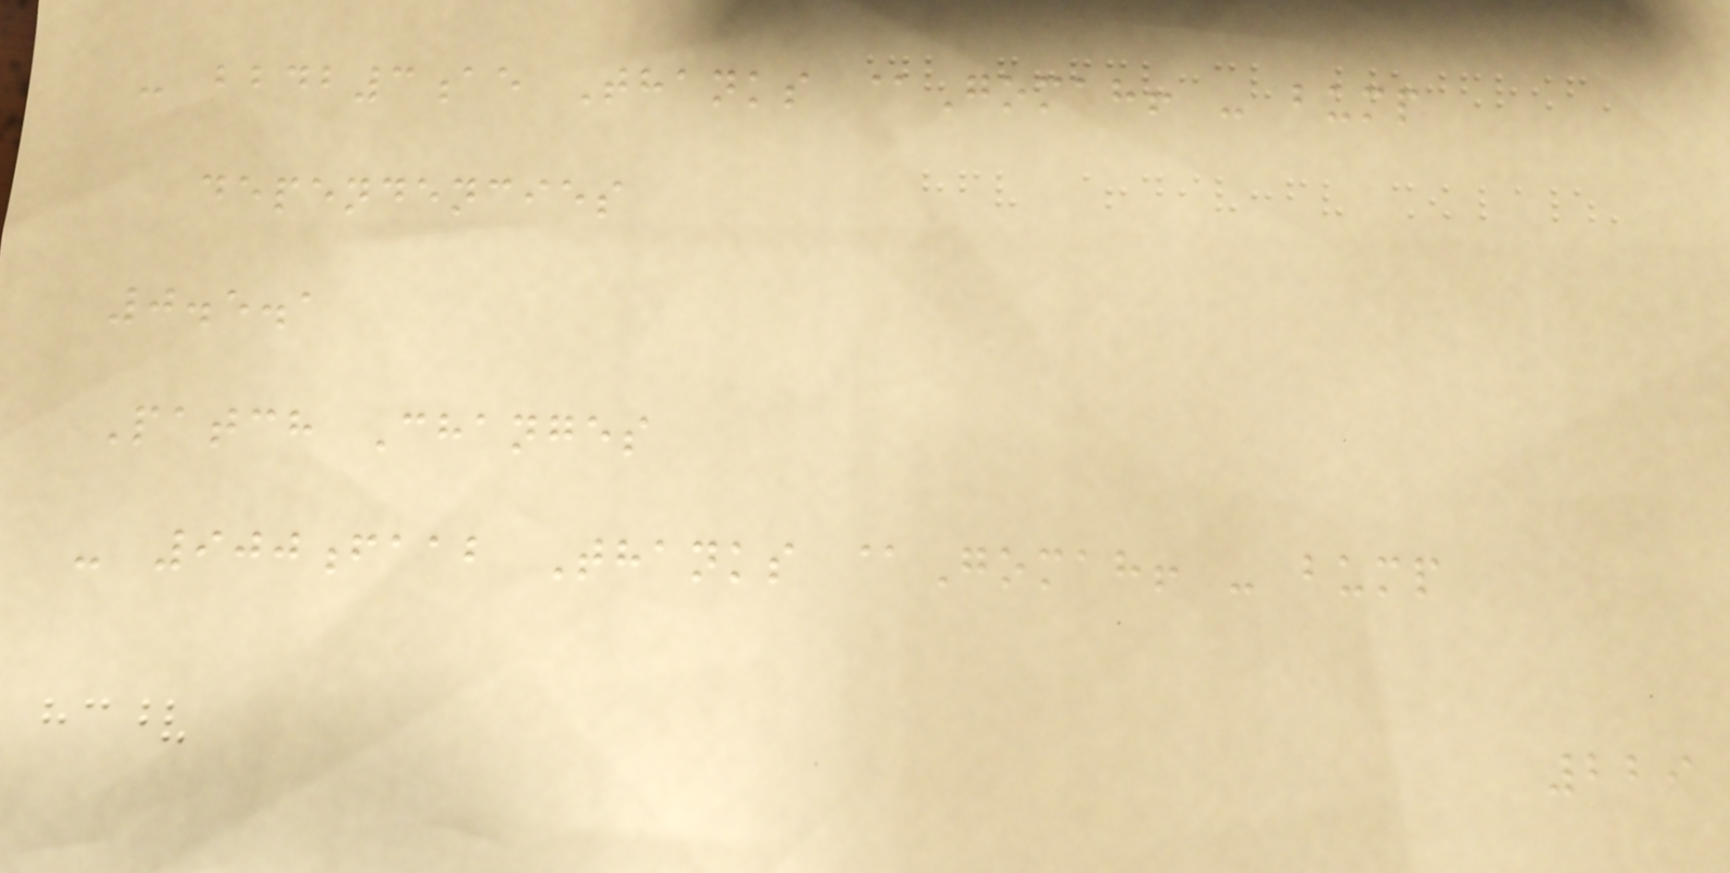- bbdb3ae Thanks @Gomah! - bump
dependencies
0.5.1
Patch Changes
- 900faab Thanks @Gomah! - bump
229
